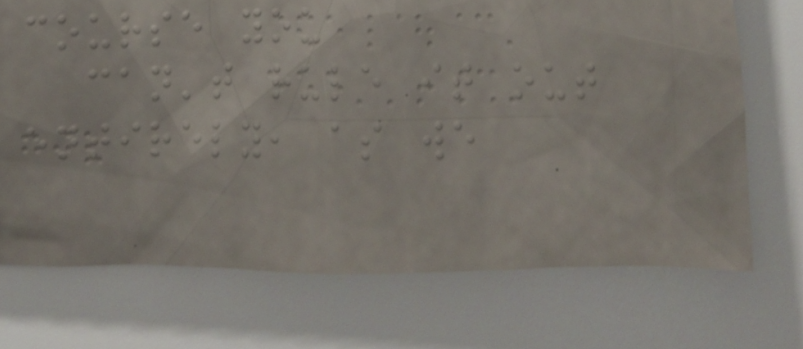course you
can't rule it out
entirely, as we
